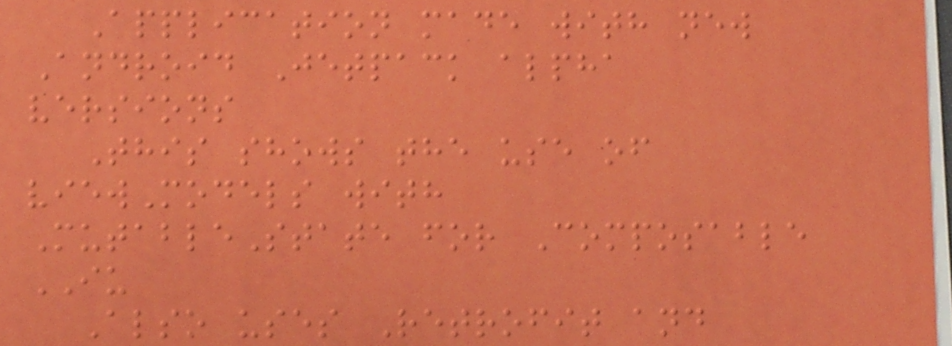Application made with new
Android Jetpack alpha
versions
This shows the use of
viewModels with
MutableState for Composable
IU
Also uses Retrofit and
